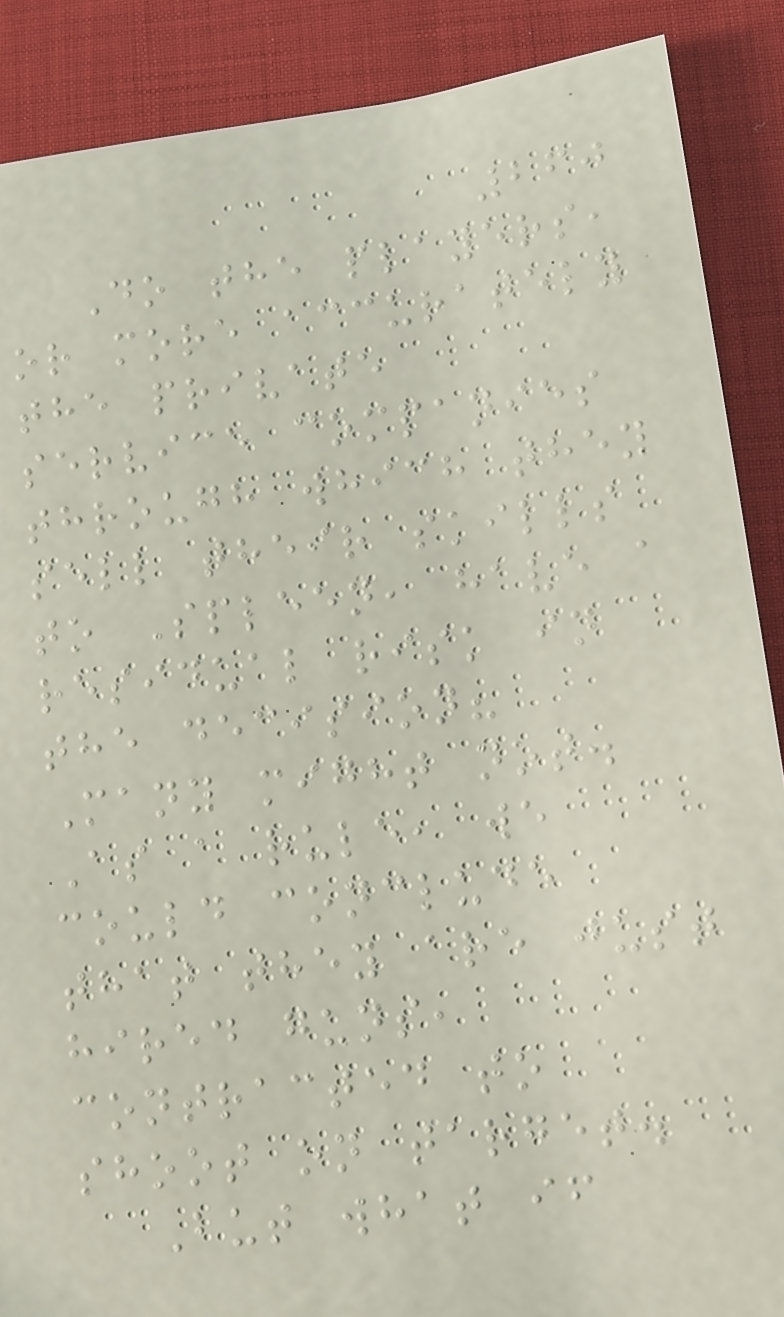260
Do the players,
or more accurately
the private
service companies
through which they
sell their skills
to Spleen, have a
residual risk in
the decision?
Many might not.
As a rule, we
could conclude
that they are just
hired guns,
contracted to
shoot on target.
But what if
